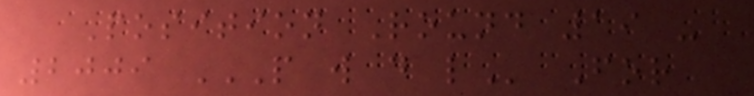Position Round 19 -
2009 P W D L For
